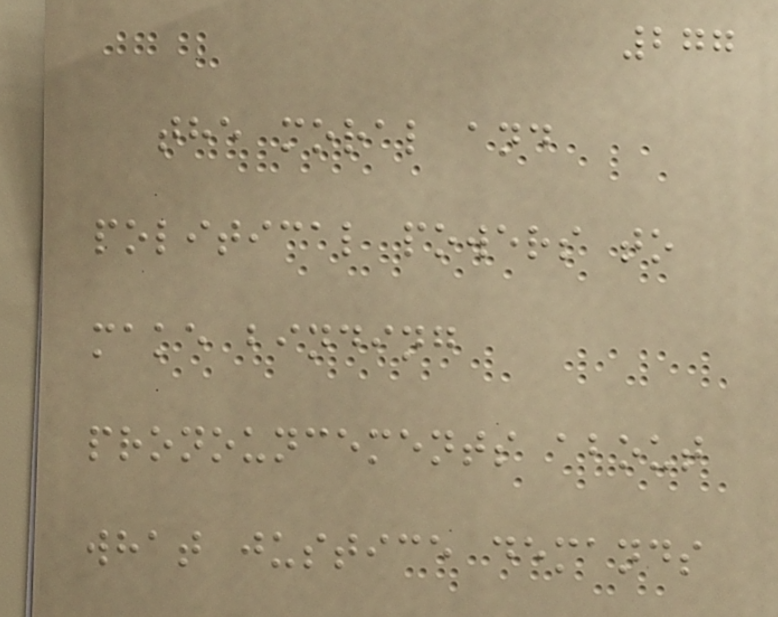277
the moral and
political powers to
make binding
pronouncements about
what justice demands
